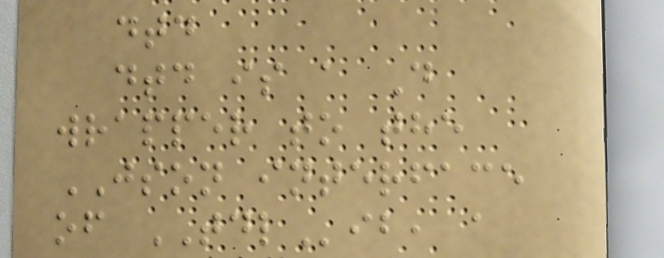dtd
dtd is a D
wrapper to the
JSON interface
of TDLib, a
